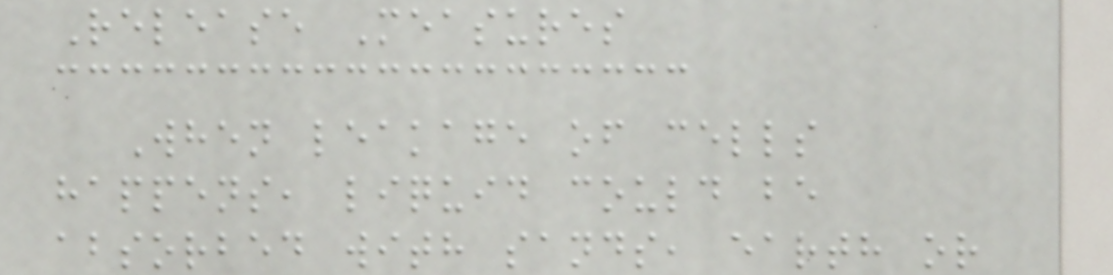Release Measures
When leakage of cells
happens, liquid could be
absorbed with sands, earth or
